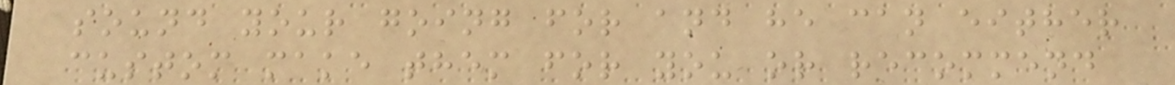sound your going for and he can either
custom make them for you or recommend
